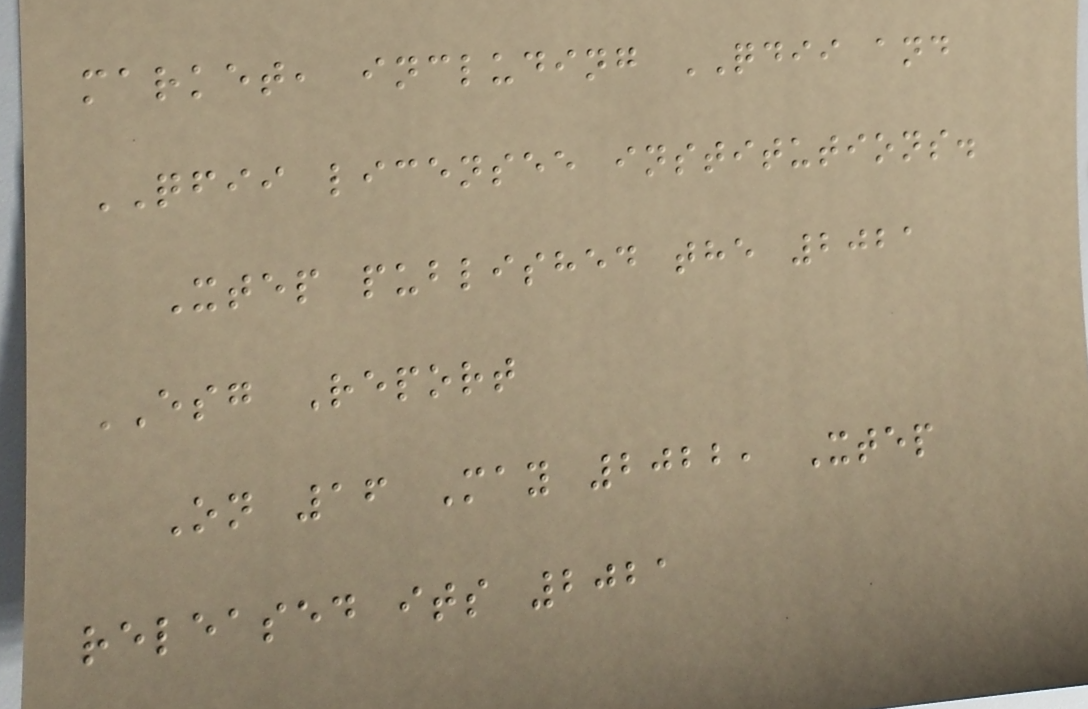market, including QDII and
QFII licensee institutions.
Xtep published the 2021
ESG Report
On 16 May 2022, Xtep
released its 2021
